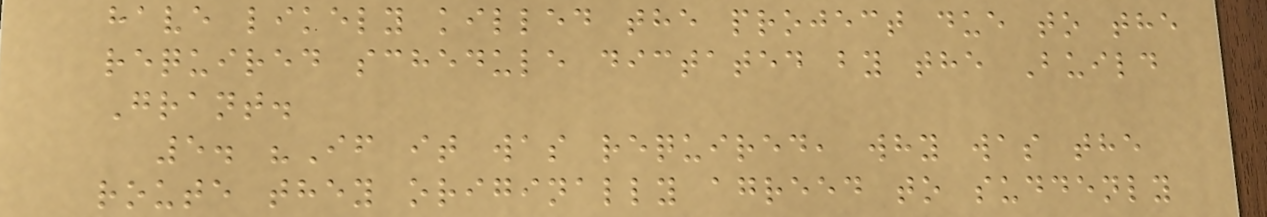have likely killed the project due to the
required schedule dictated by the Build
Grant.
5. "If it was required, why was the
route they originally agreed to suddenly
